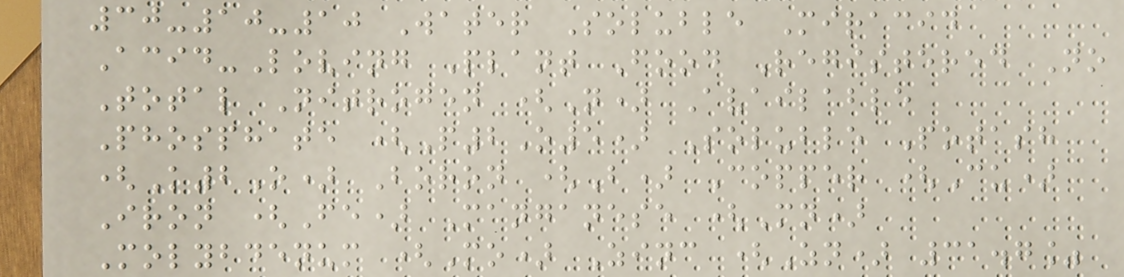30-10-10 Water Soluble Miracid
Acid-Loving Plant Food Registered No
Total Nitrogen (N) Available
Phosphate (P2O5) Soluble Potash
(K2O) Boron (B) Copper (Cu)
Iron (Fe) Manganese (Mn)
Molybdenum (Mo) Zinc (Zn) 31.7%
